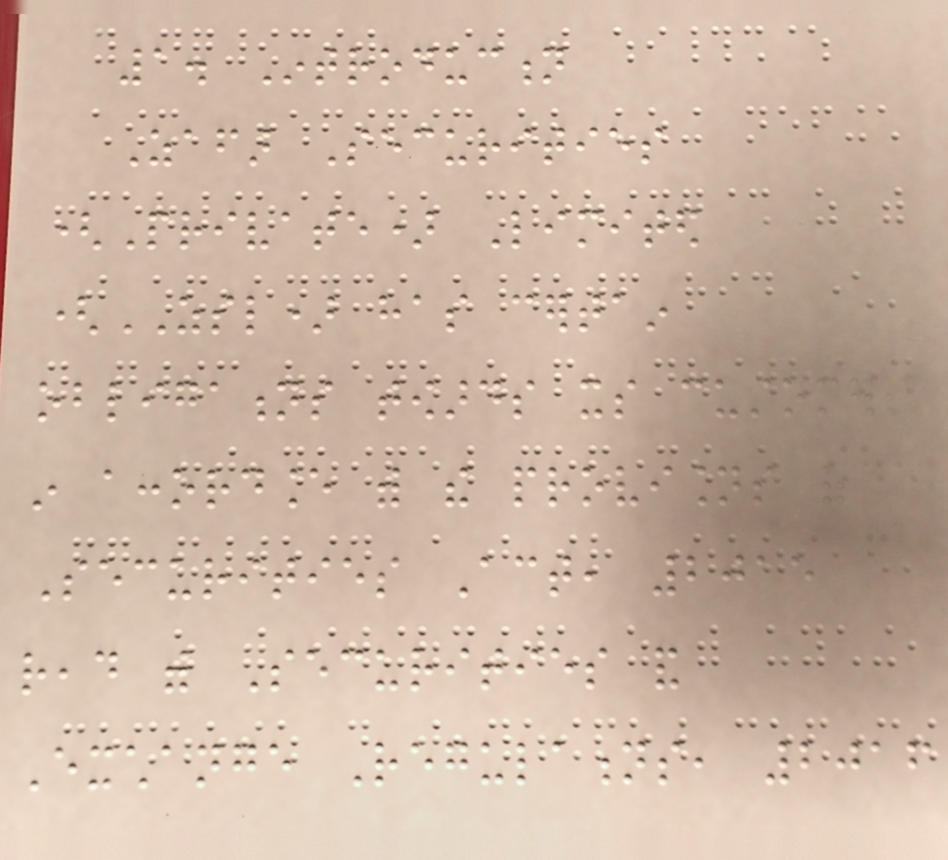1. Introduction
Zafar Securities
(Private) Limited
(ZSL) has certain
obligations towards its customers
in accordance with the provisions of
Securities Act, 2015
read with Securities and
Exchange Regulations, 2016
